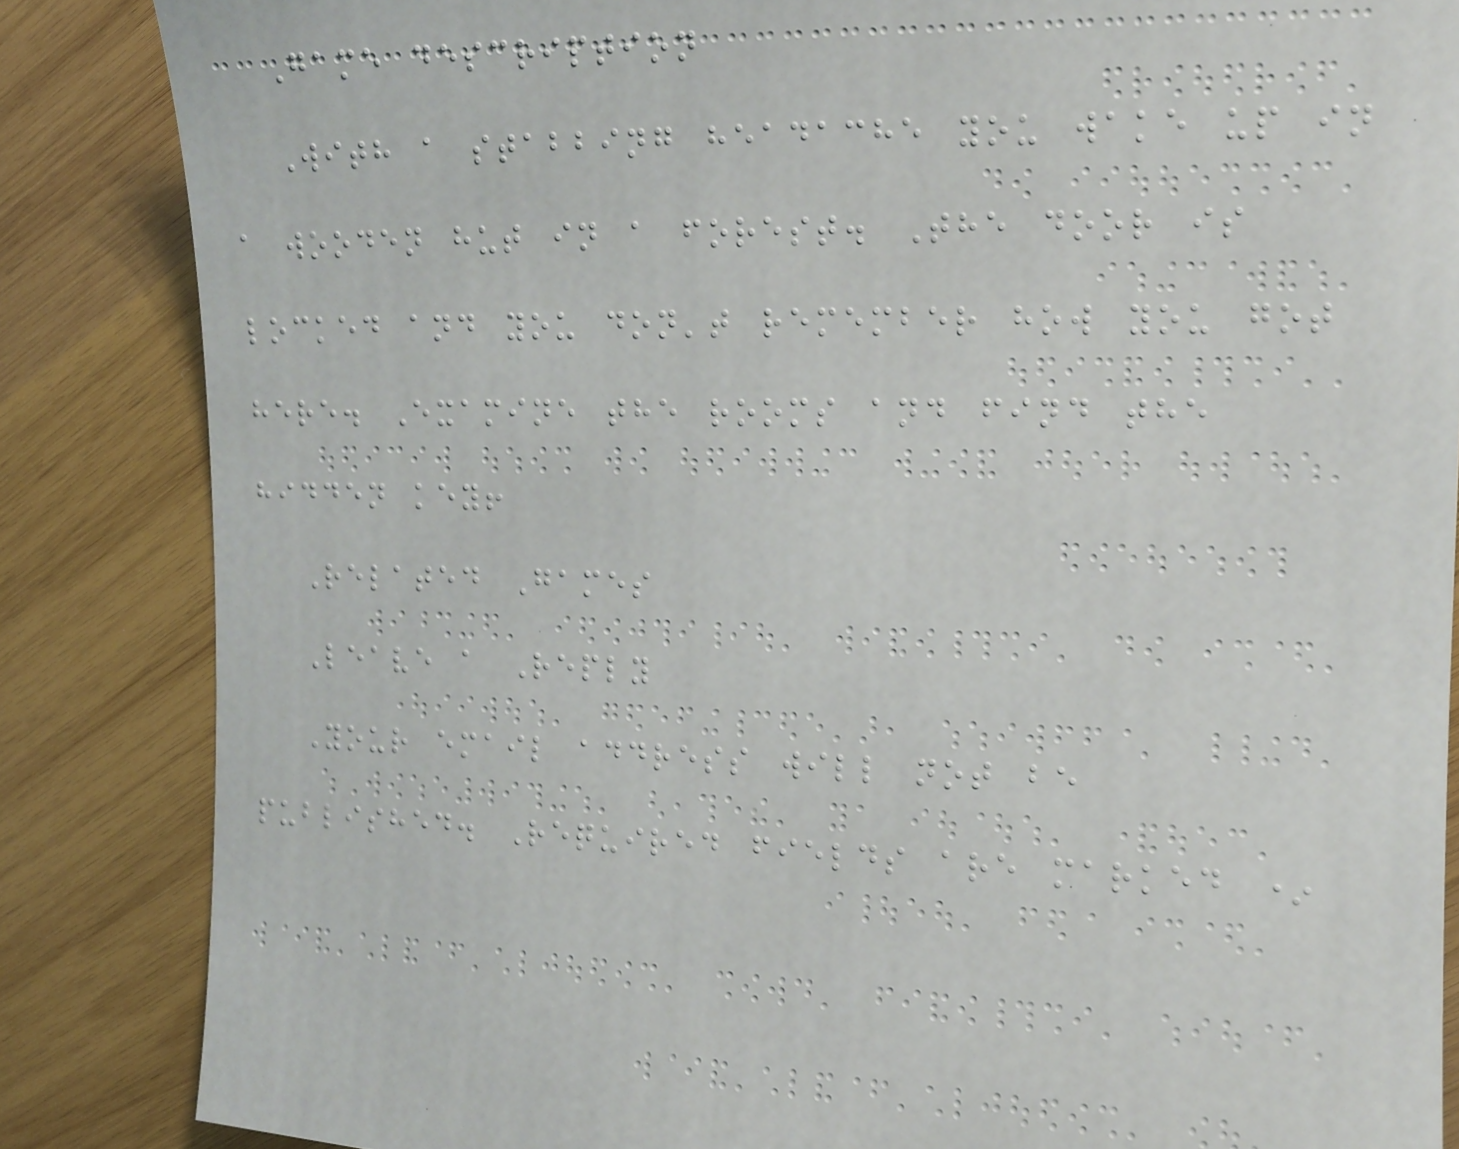Game description
With a stabbing headache you wake up in
a wooden hut in a forest. The door is
locked and you don't remember how you got
here. Examine the rooms and find the
hidden key!
Related Games
Leave a Reply
Your email address will not be
published. Required fields are marked *
